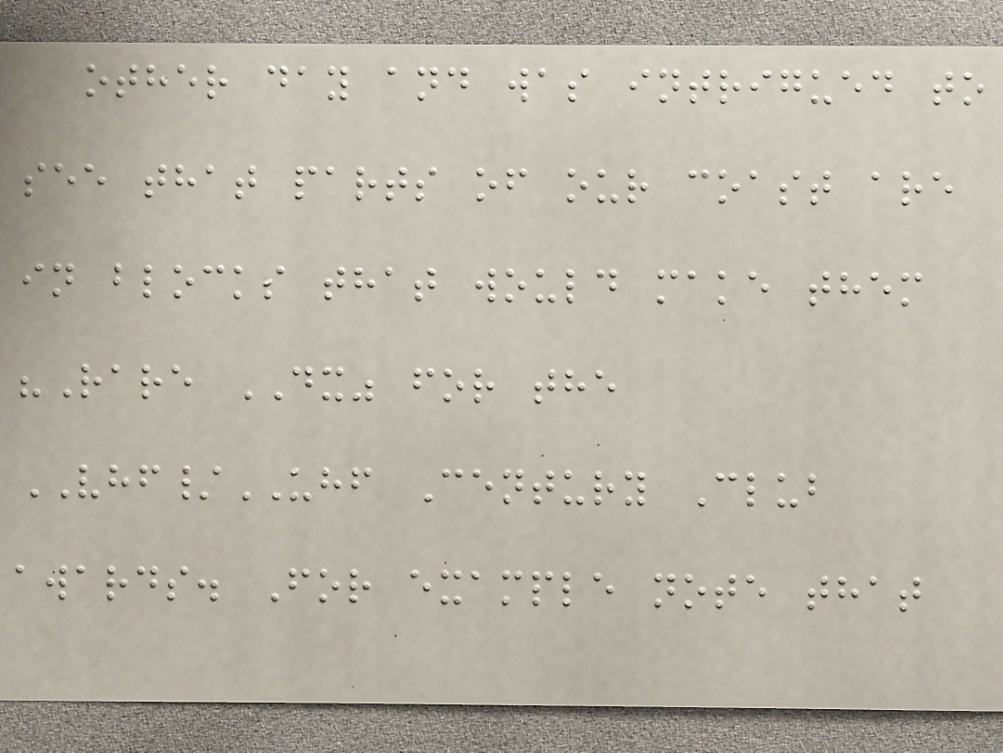other day and was intrigued to
see that parts of our coast are
in blocks that would make them
"Rare DX" for the
VHF/UHF Century Club
awards. For example note that
